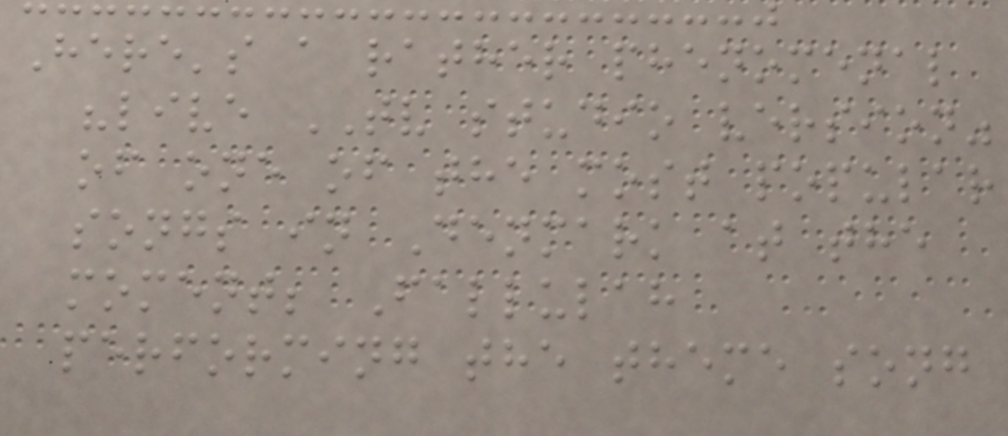Here's a rather phenomenal
"live TV studio version"
of one of the most popular
songs in Denmark at the
moment; Fallulah
performing the theme song
